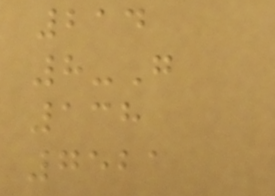214
8-G
138
7521
